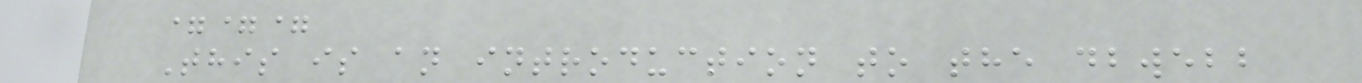===
This is an introduction to the dbwebb
